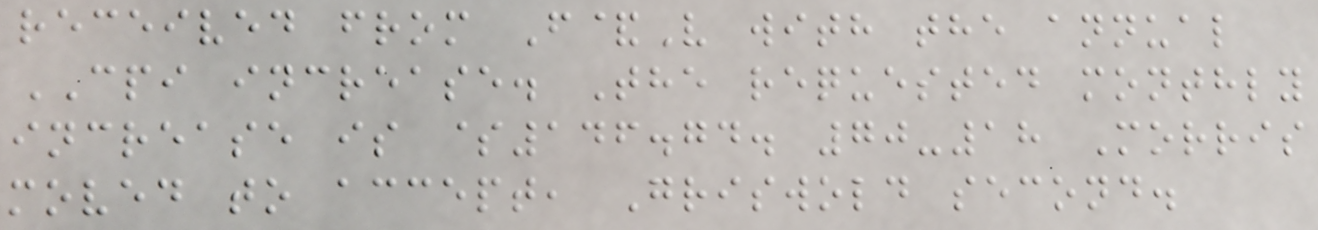received from F&V with the annual
CPI increase. The requested monthly
increase is $146.74. 70-18 Morris
moved to accept, Griswold second.
